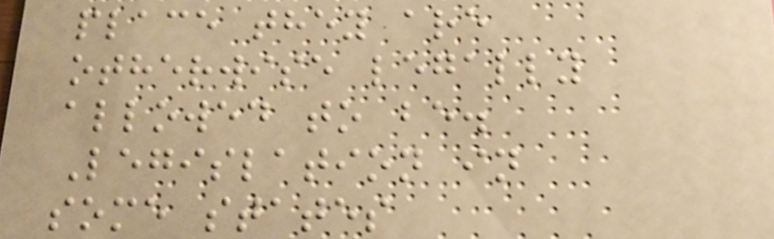place they are
otherwise legally
allowed to be.
Legislation in
some states
